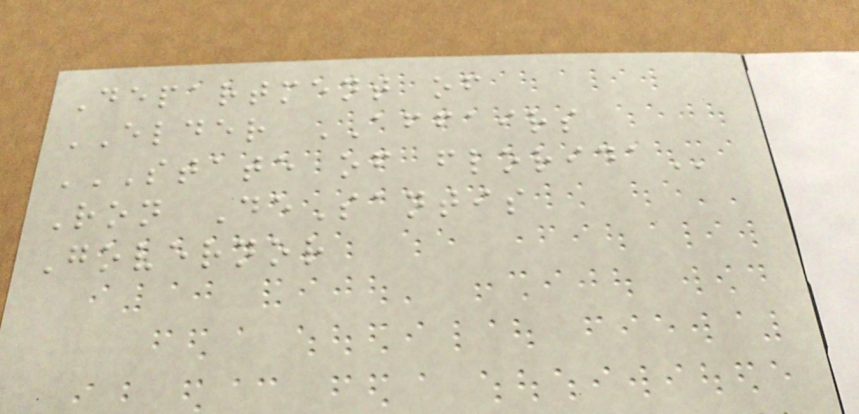Department of
ELDER AFFAIRS
STATE OF FLORIDA
Ron DeSantis
Governor
